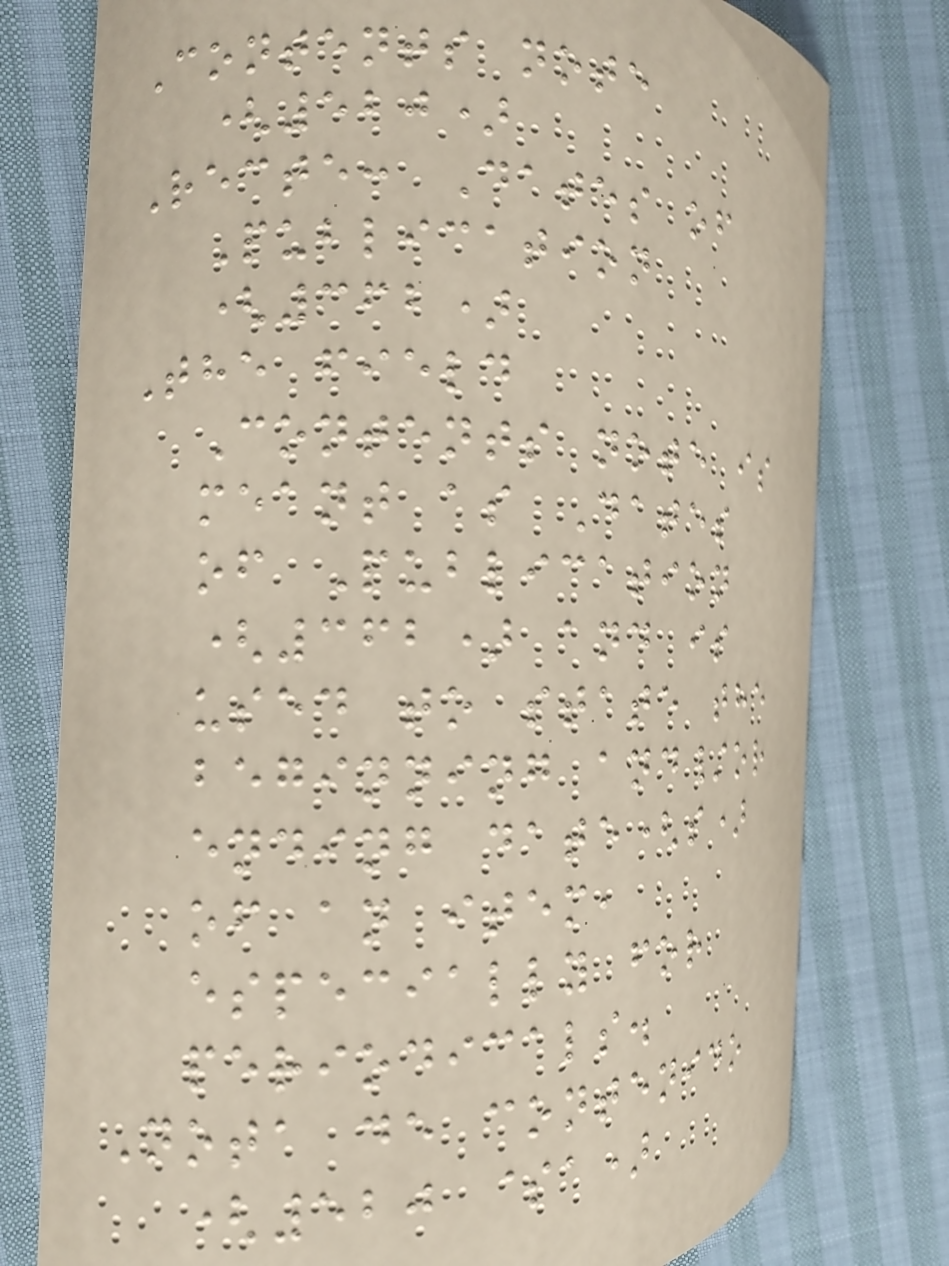Contents note
(520)
Recte: Dates of
Publication
(362)
The field
Contents note is
meant as Dates
of Publication
(362) and is
used to state the
beginning and/or
ending date(s)
of an item,
especially for
periodicals.
Nota de contenido
(520 $a)
